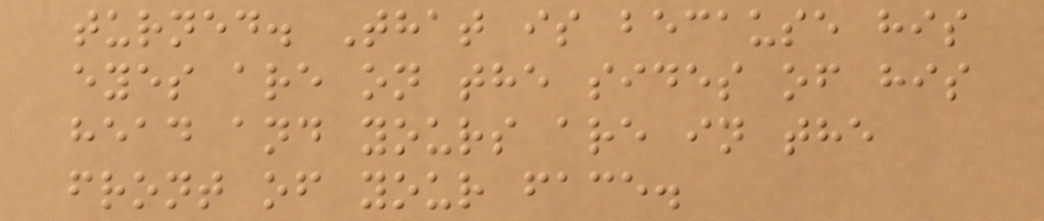turned. That is because his
eyes are on the sides of his
head and yours are in the
front of your face.
